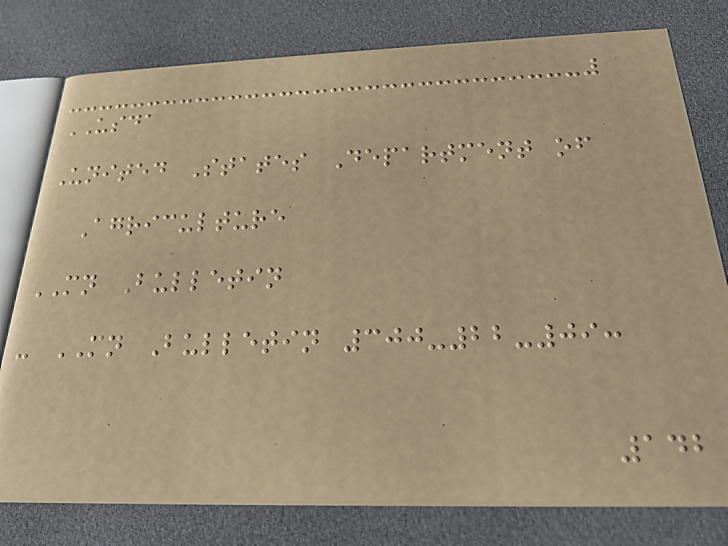USDA
United States Department of
Agriculture
MN Bulletin
- MN Bulletin 300-22-09:
142
